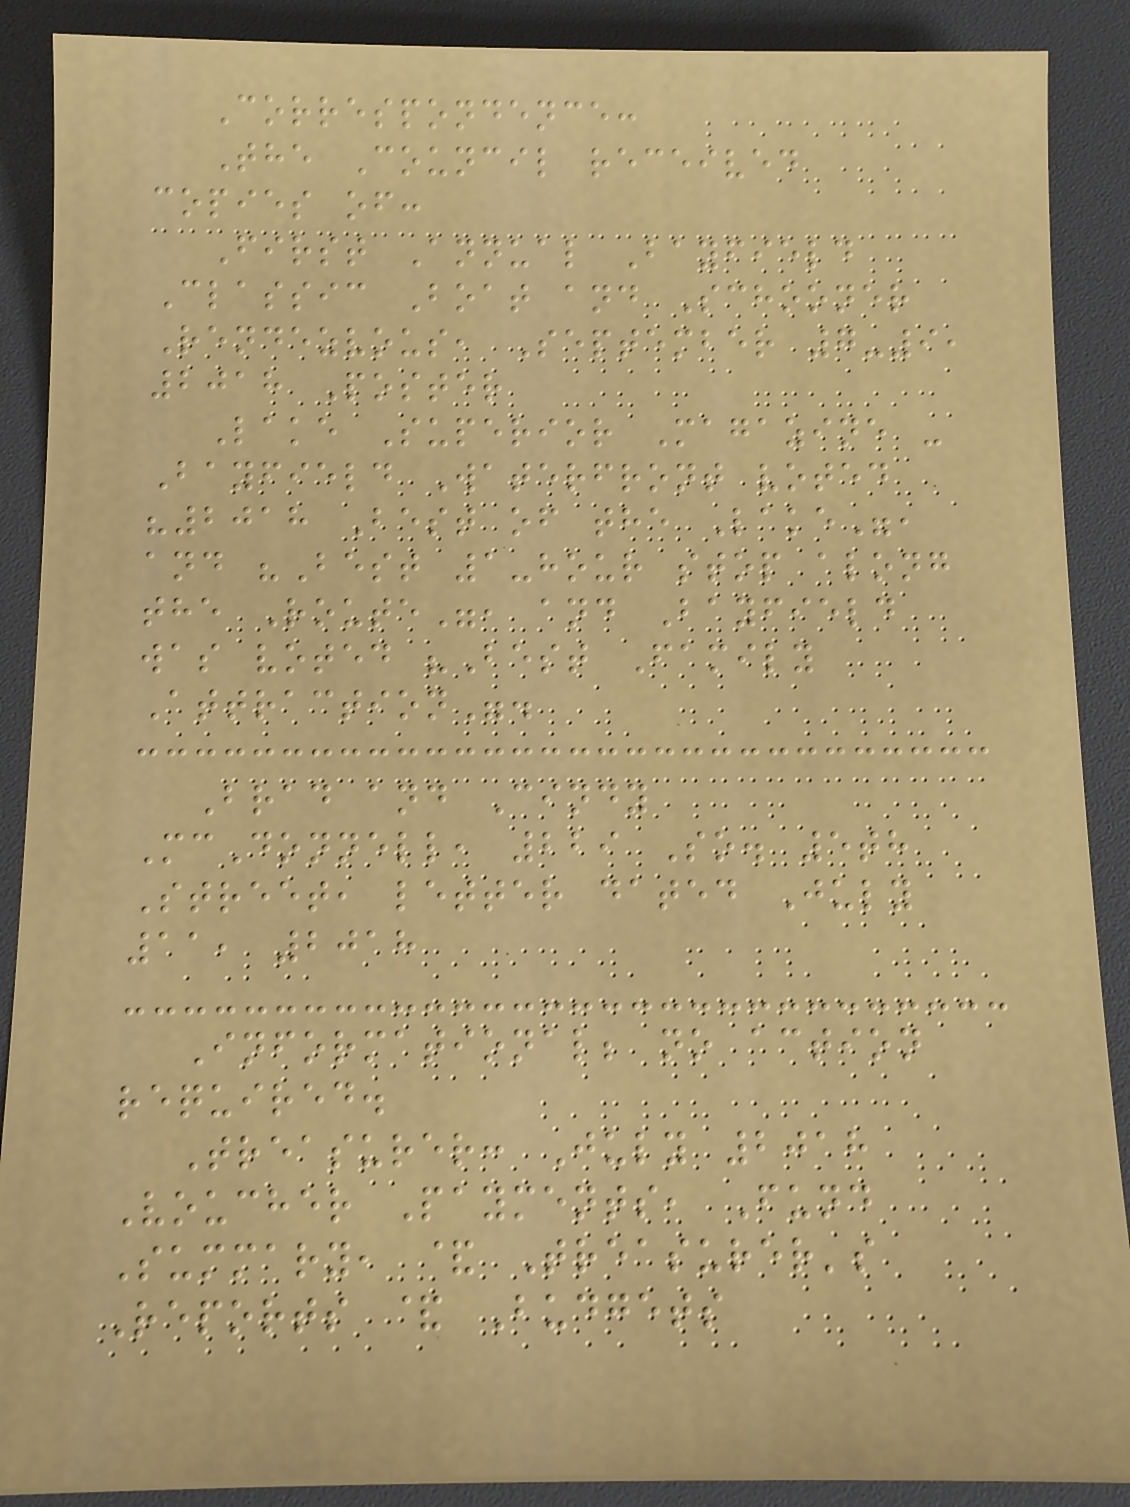Correspondence:
The Council received
copies of:
First Annual Bayfield
Classic Boat and Schooner
Rendezvous, September 7-9,
2018 Poster
Lake Superior Magazine -
Bayfield Waterfront voted
"2018 Best of the Lake",
and "Best 1-hour stop along
the Route", and Bayfield
was voted "Best Family
Attraction".
Brad and Cindy
McDonnell, 229 So. 5th
Street, letter dated July
11, 2018
Informational; no action
required.
Treasurer: July 2018
Voucher Payments, Fund
Summary, & Treasurer's
Reports & Budgets
